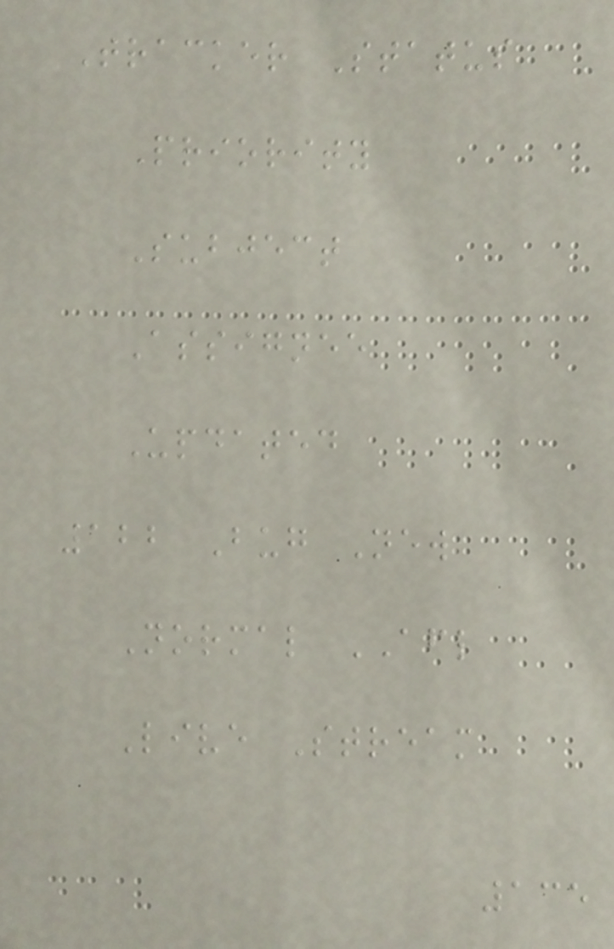Tracker Status
Priority
Subject
Assignee
Updated
122 Bug New
Normal AFL
Live Stream
135
